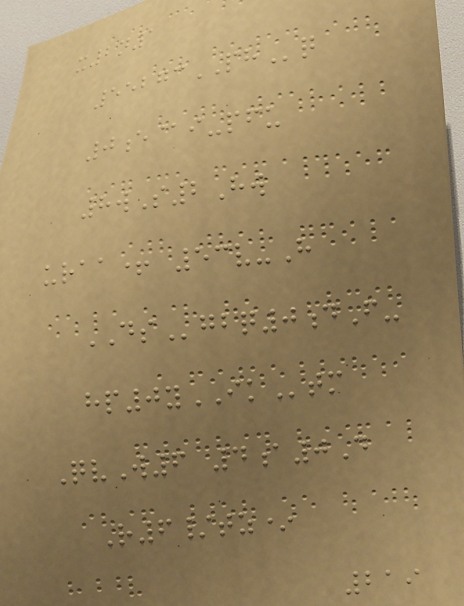x2n1
55273PHq
0e@i-pfu
8wS2Hw
uraa+ 53v-H
DSgbq0dF-
hp0yIKtm
QvW6 4a0D
R6/tz*
219
